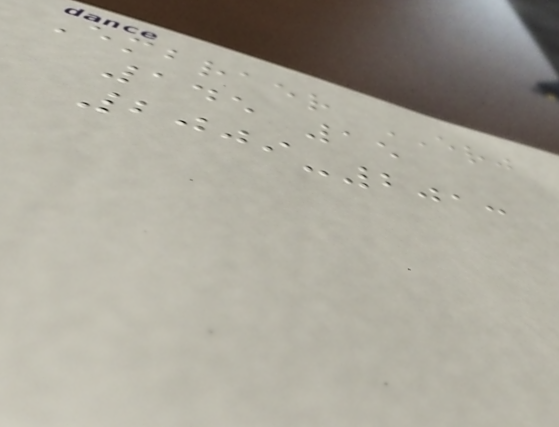Embraer ERJ
145 15
2009-2013
